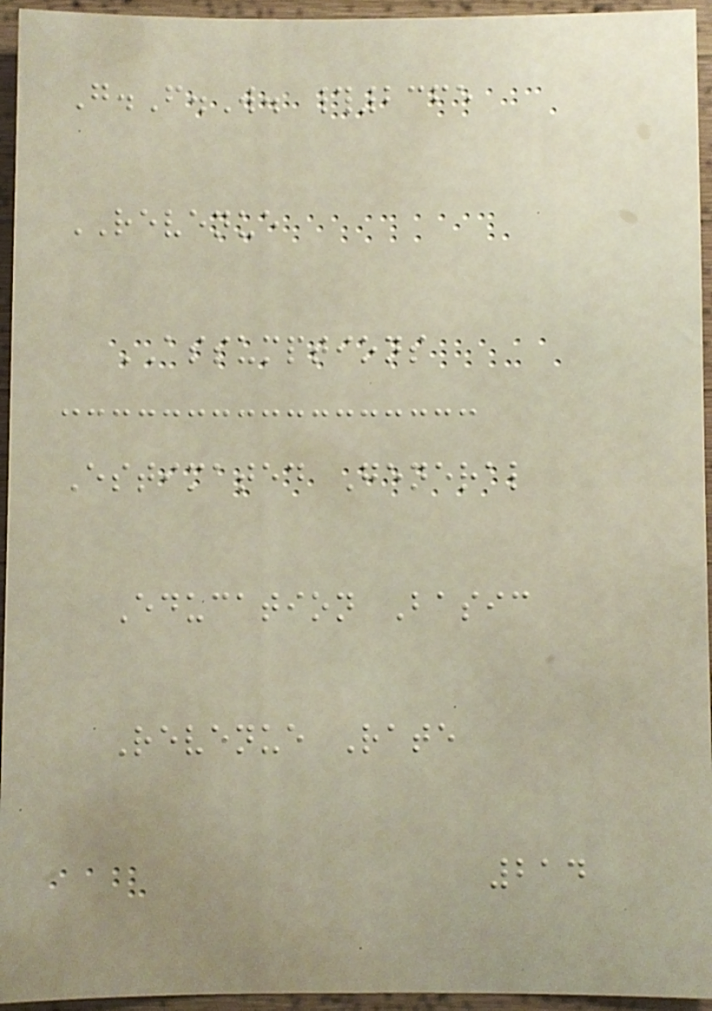G.F.W. #2365
REVENUE
ASSUMPTIONS
Estimated General
Education Basic
Revenue Rate
214
